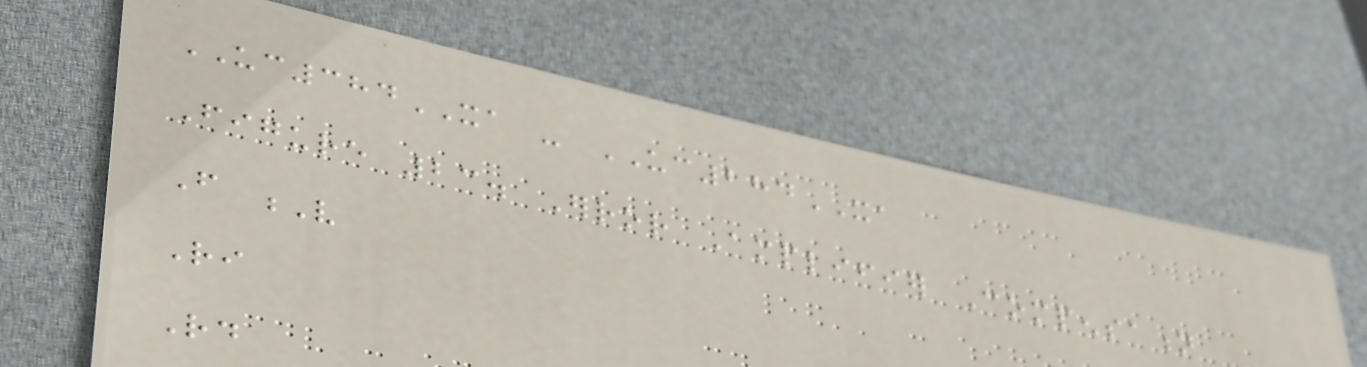UC384XA - UC284XA
Figure 23. Error Amplifier Compensation
From V
Ri
Rd
